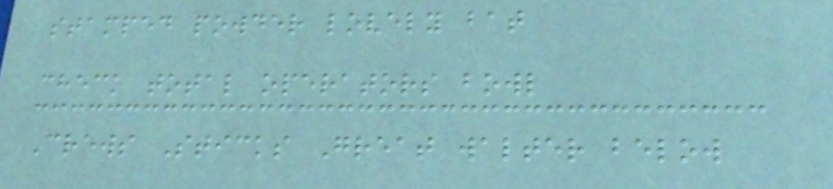stamped powder lovely bat
check total operators bowl
Crews Sticks Great walter below
